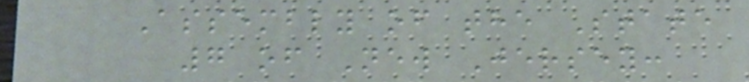Assembly of the State
7 of New Jersey:
